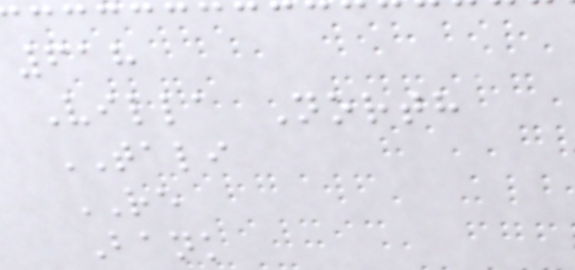618
Villa North
TALI
RE
Bank
